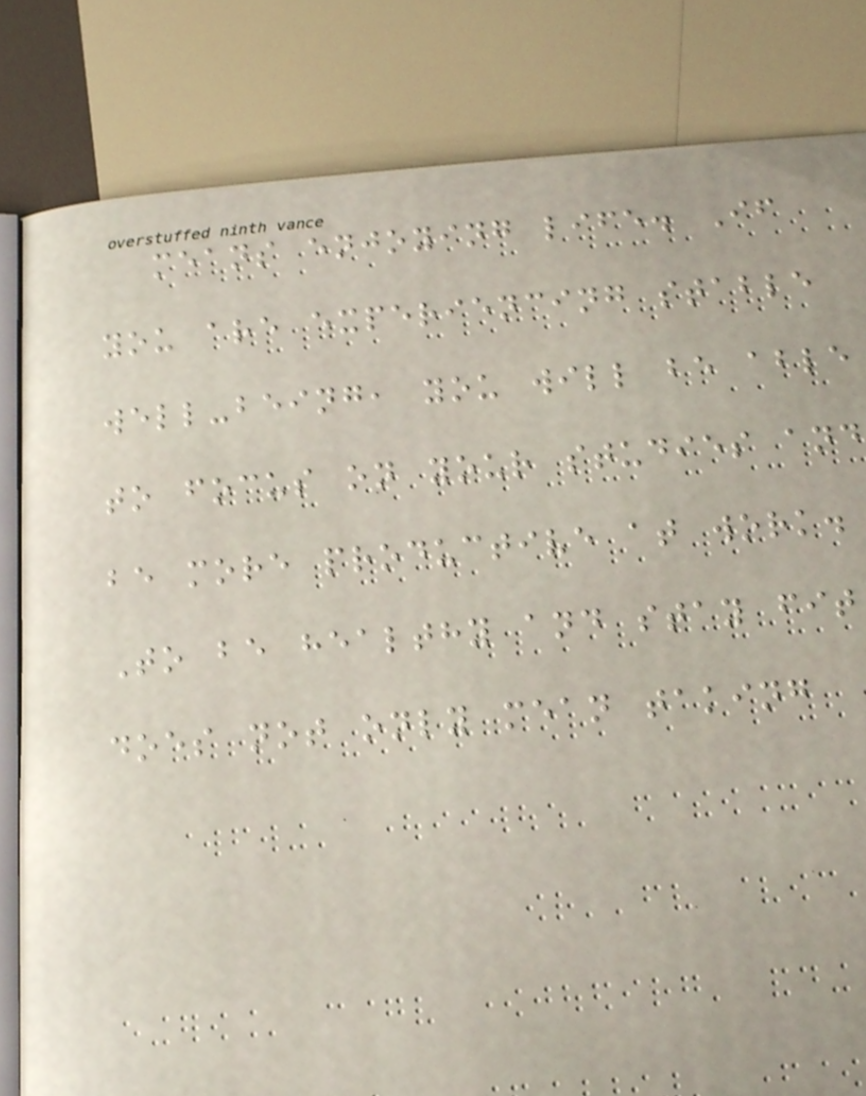means enjoying life. If
you are experiencing stable
well-being, you will be able
to focus on your studies and
be more productive at work.
To be healthy and stay fit
does not only mean taking
